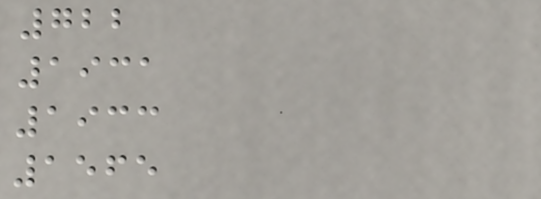722
1931
1933
1565
